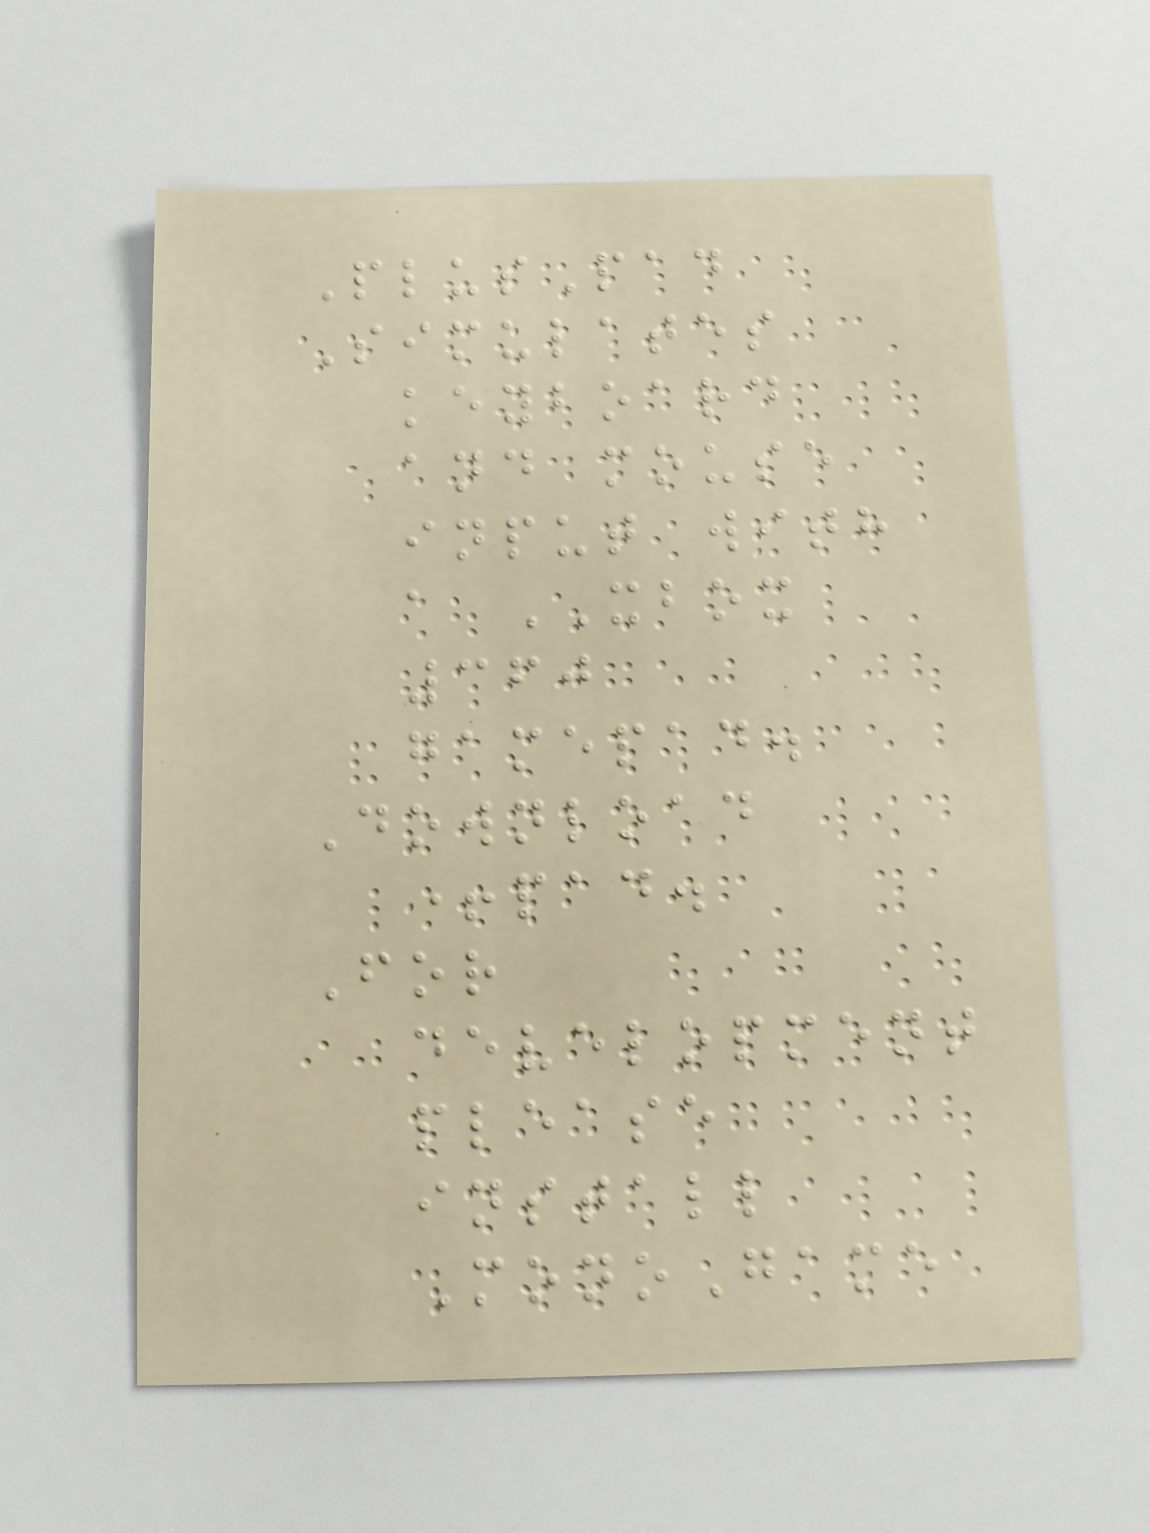PlusPad
Simulates
keyboard
and mouse
input with
a XBOX
360
gamepad.
Download
+pad.
For
development
please
install
MonoGame
